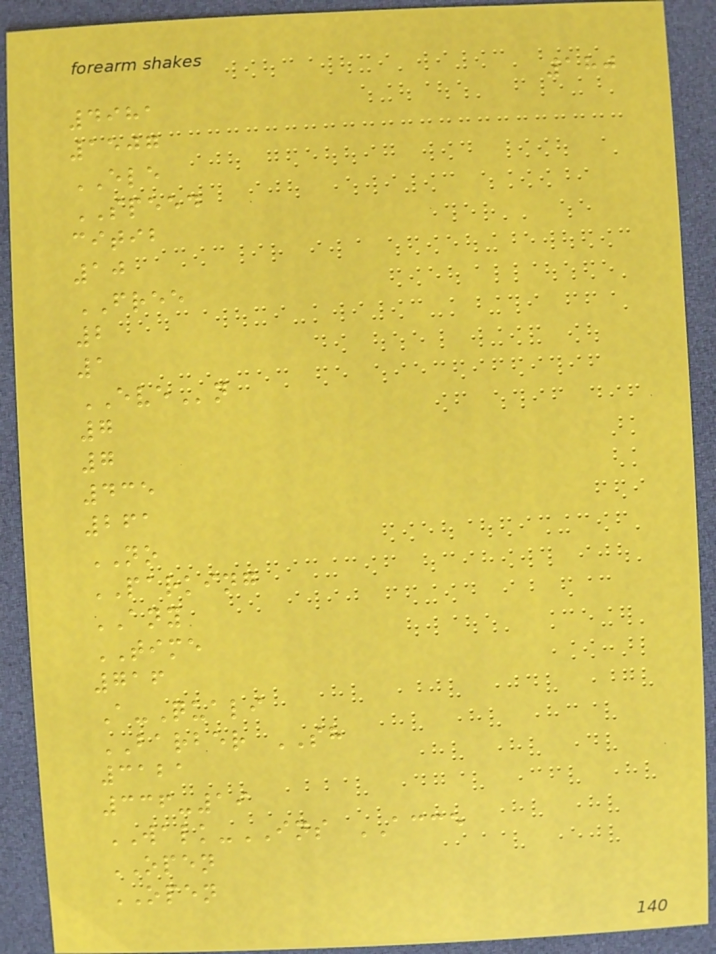180
4981
1507
ELE
SPEED
citib
10
FREE
2
1
EVEn
7
7
435
261
NO
PARKING
ANY
TIME
716
A-Quali
BARBER SH
3121
336-19
WALK-INS ACCE
OPEN
OPEN
